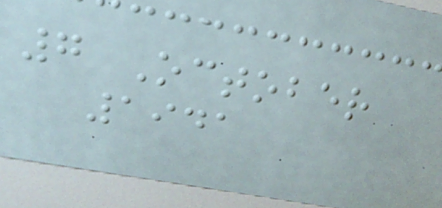7 October
1941
